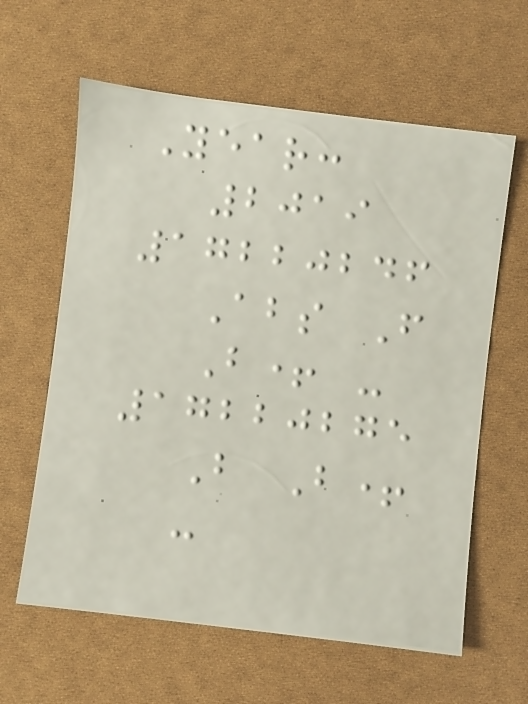Year:
2019
17220246
Abs F
B+ -
17220275
B B+
-
